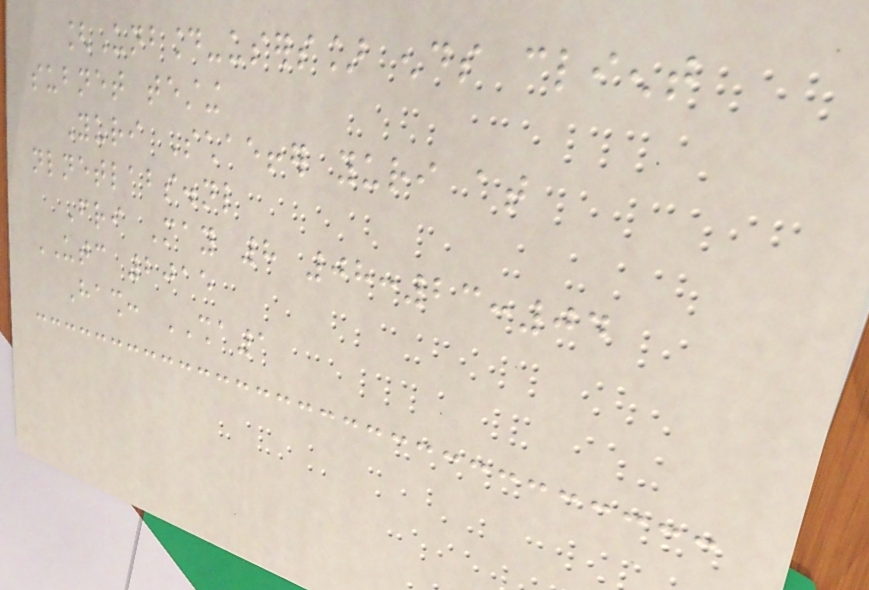[Unbound-users] ends client
subnet testing
Yuri Schaeffer yuri at
nlnetlabs.nl
Fri May 8 08:23:04
UTC 2015
Hash: SHA1
